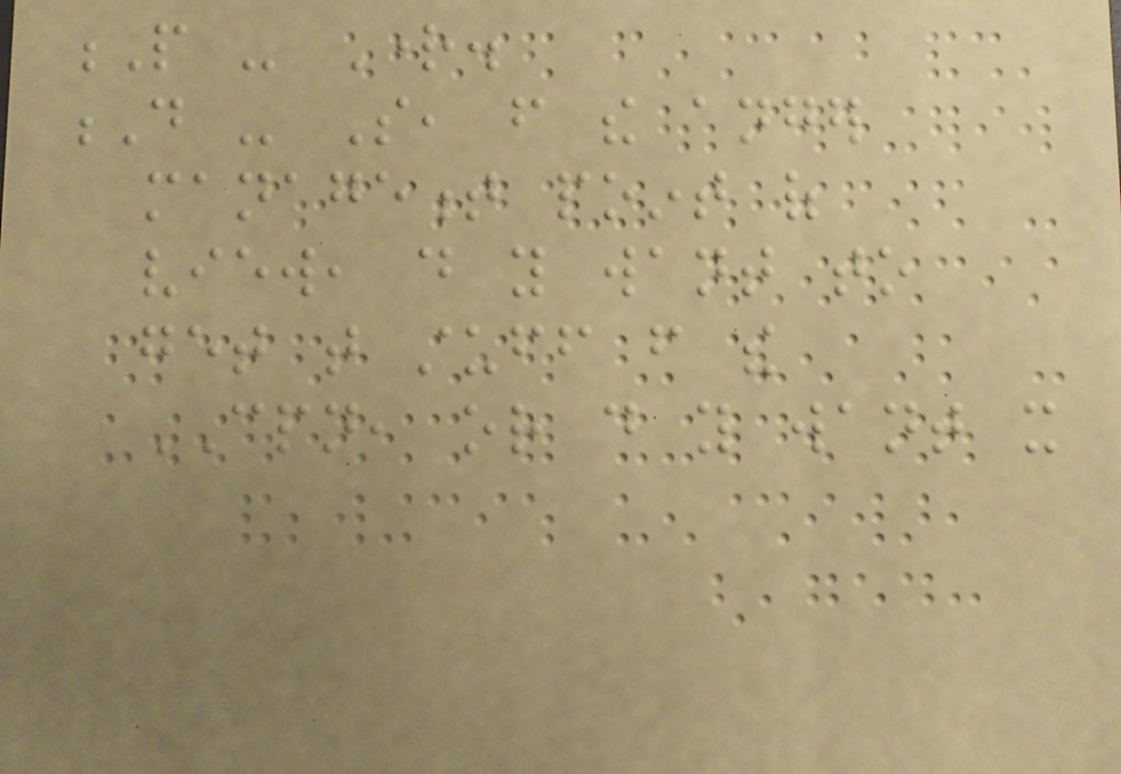P - Right.
D - So, from the anger
management point of
view, do you want to
get that stuff from the
CPN, or do you want it
